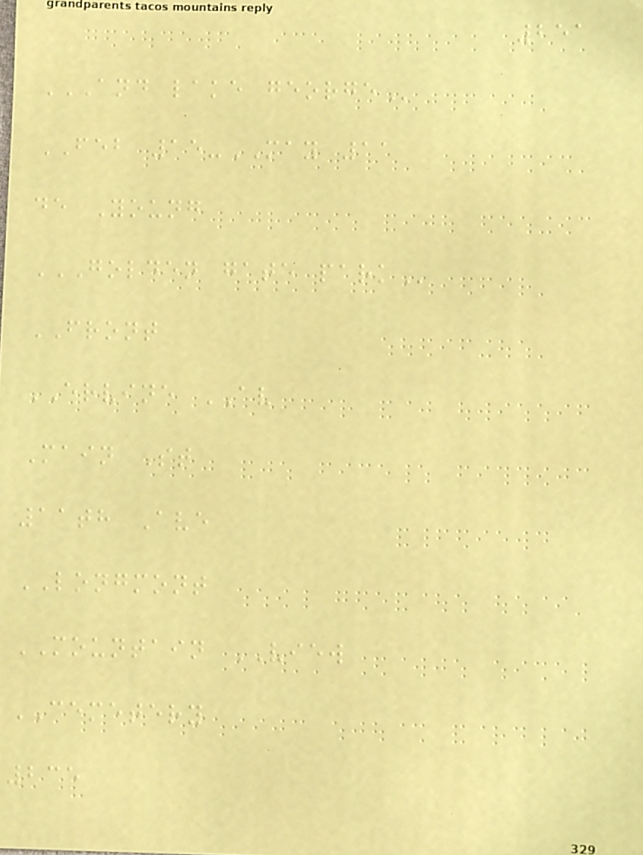251
AND LAKE GEORGE
FEB 15-MAY 11
de Young
GOLDEN GATE PARK
FRONT
ERVINE AV
Main St
11th Ave
LONGMONT
MOUNTAIN VIEW
CEMETERY
235
